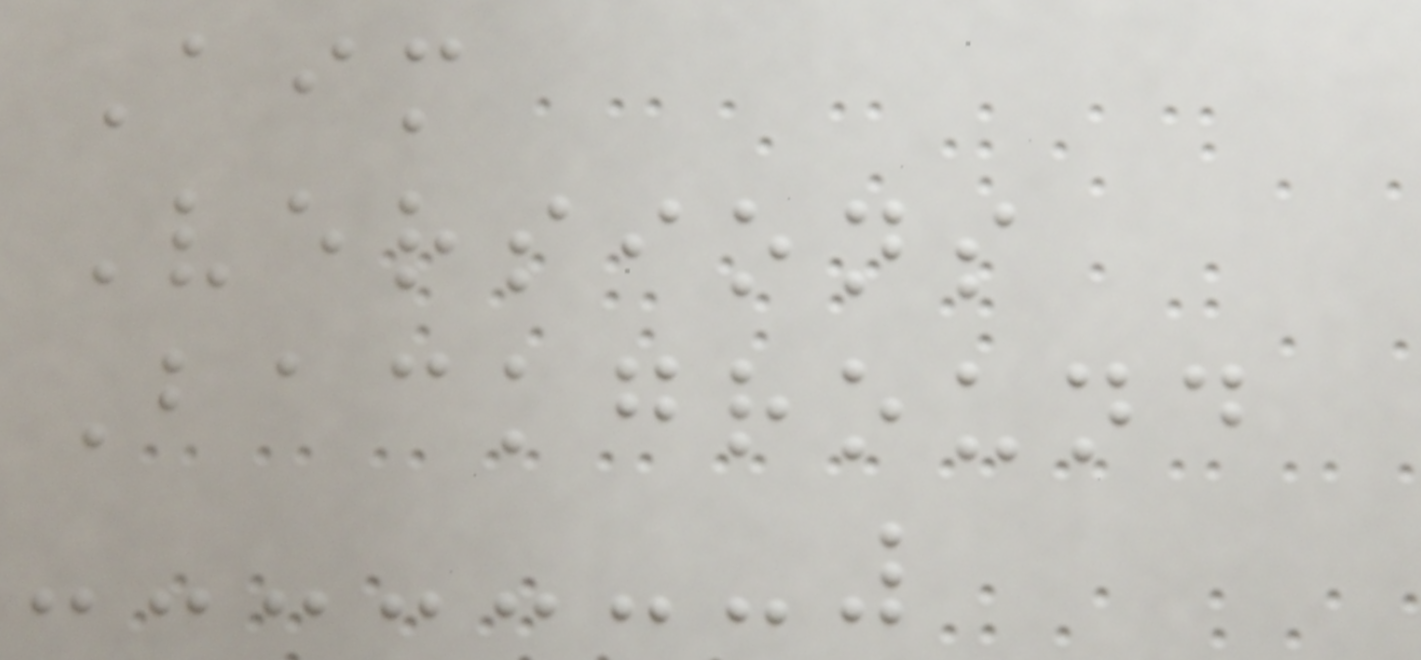Aim
Versions
Background
